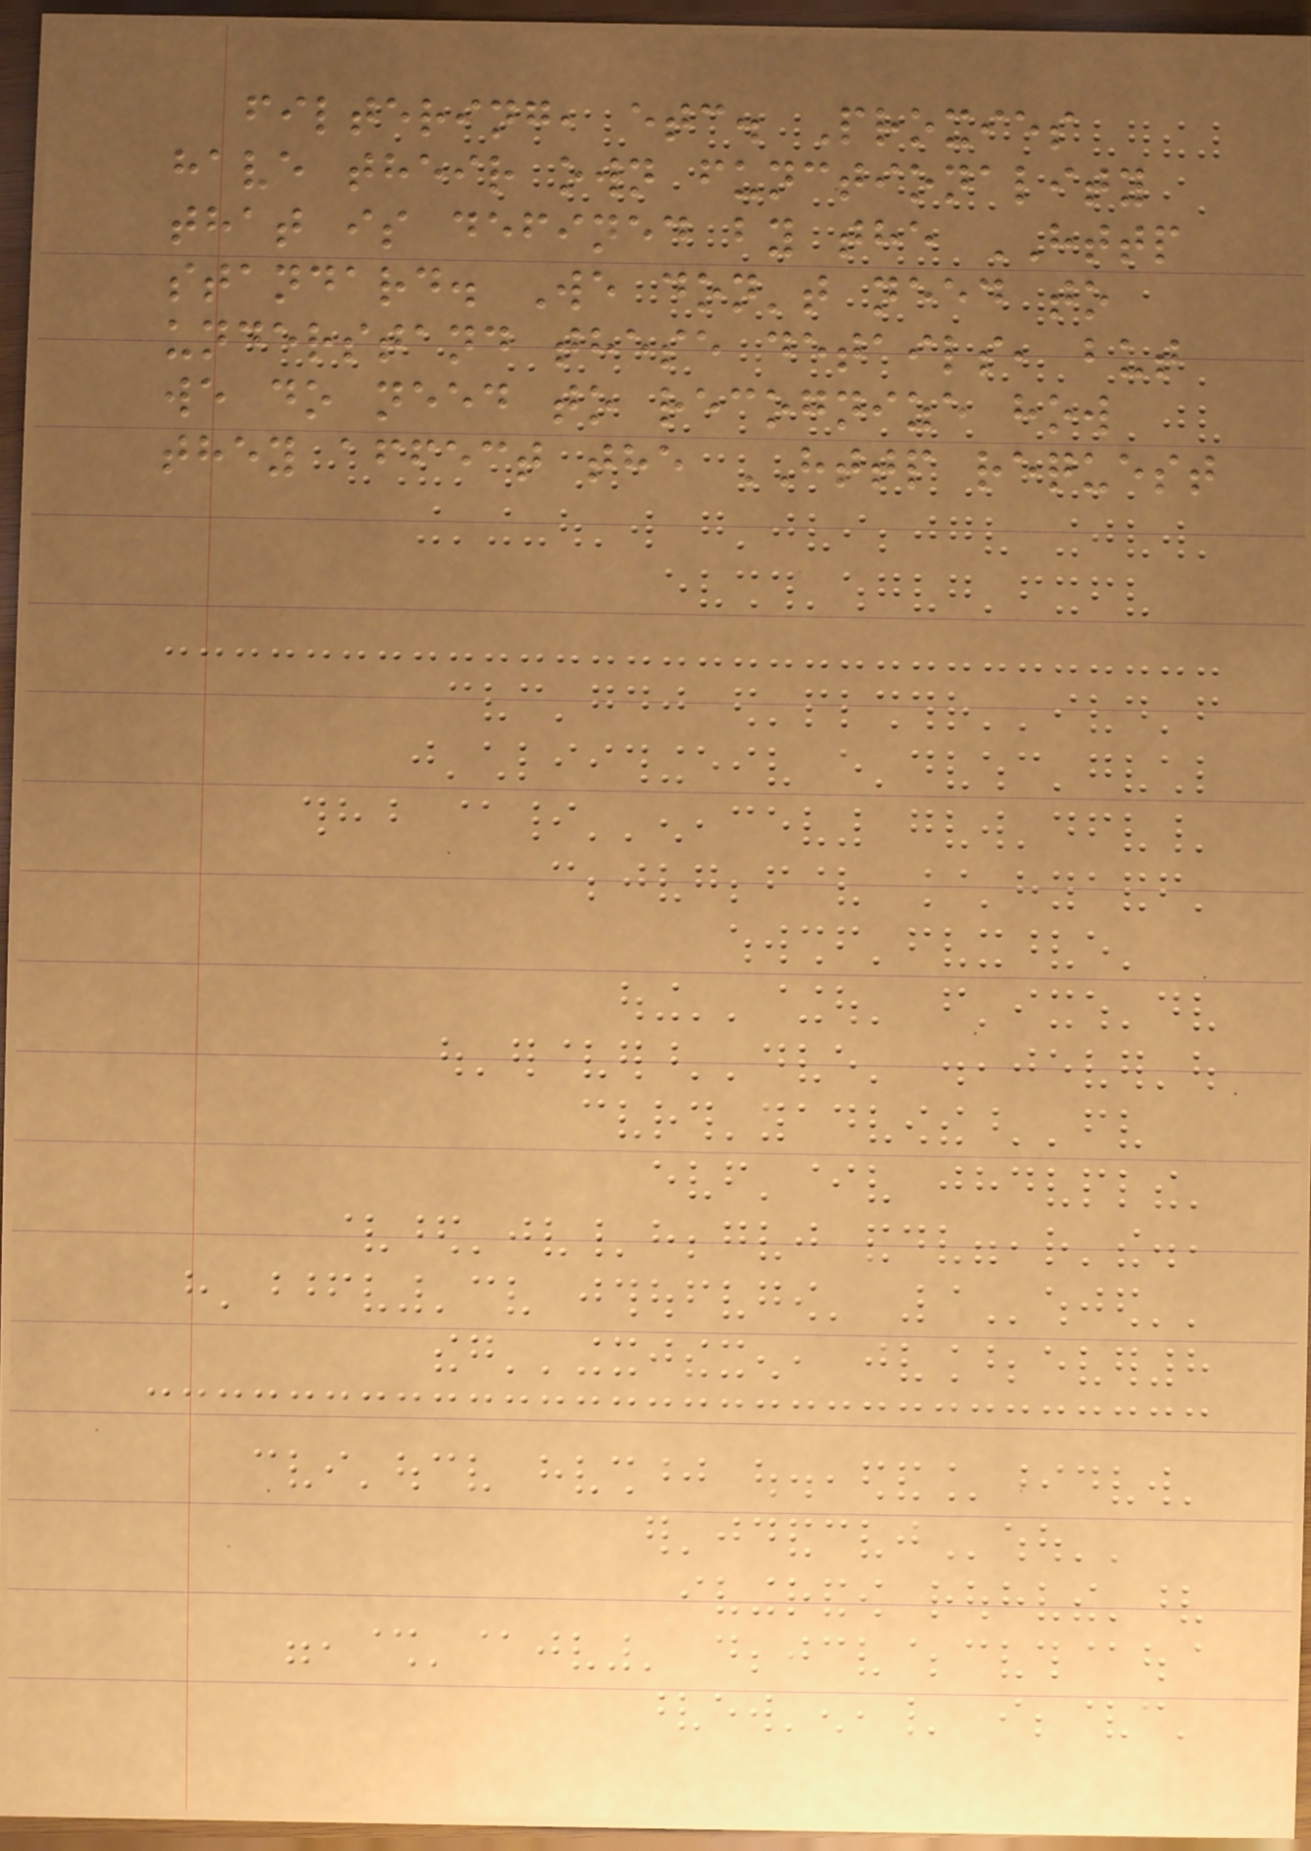filtering, etc. Proxies
have their own functionality
that is defined by the HTTP
standard. We don't need to
understand these details, but
we do need to recognize how
they affect the HTTP request
